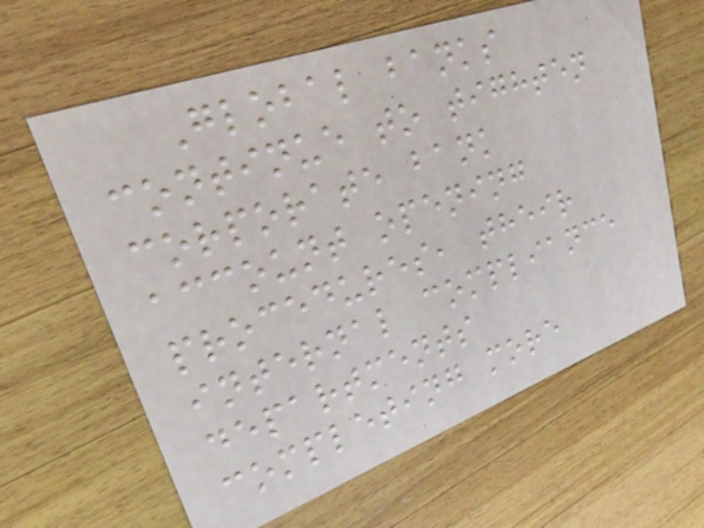Global banks
continue to tighten
corporate bank
account opening
procedures, their
internal compliance
departments
completing more
